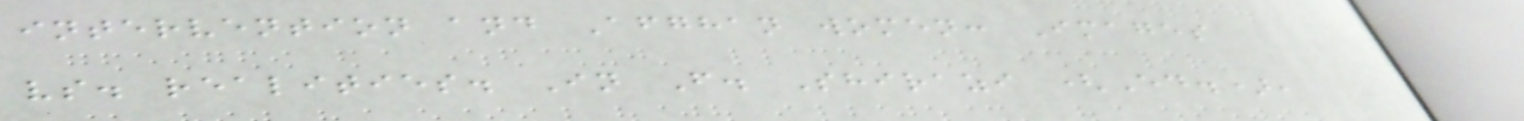intervention and Afghan women: Images
vs. realities. In F. Shirazi (Ed.),
